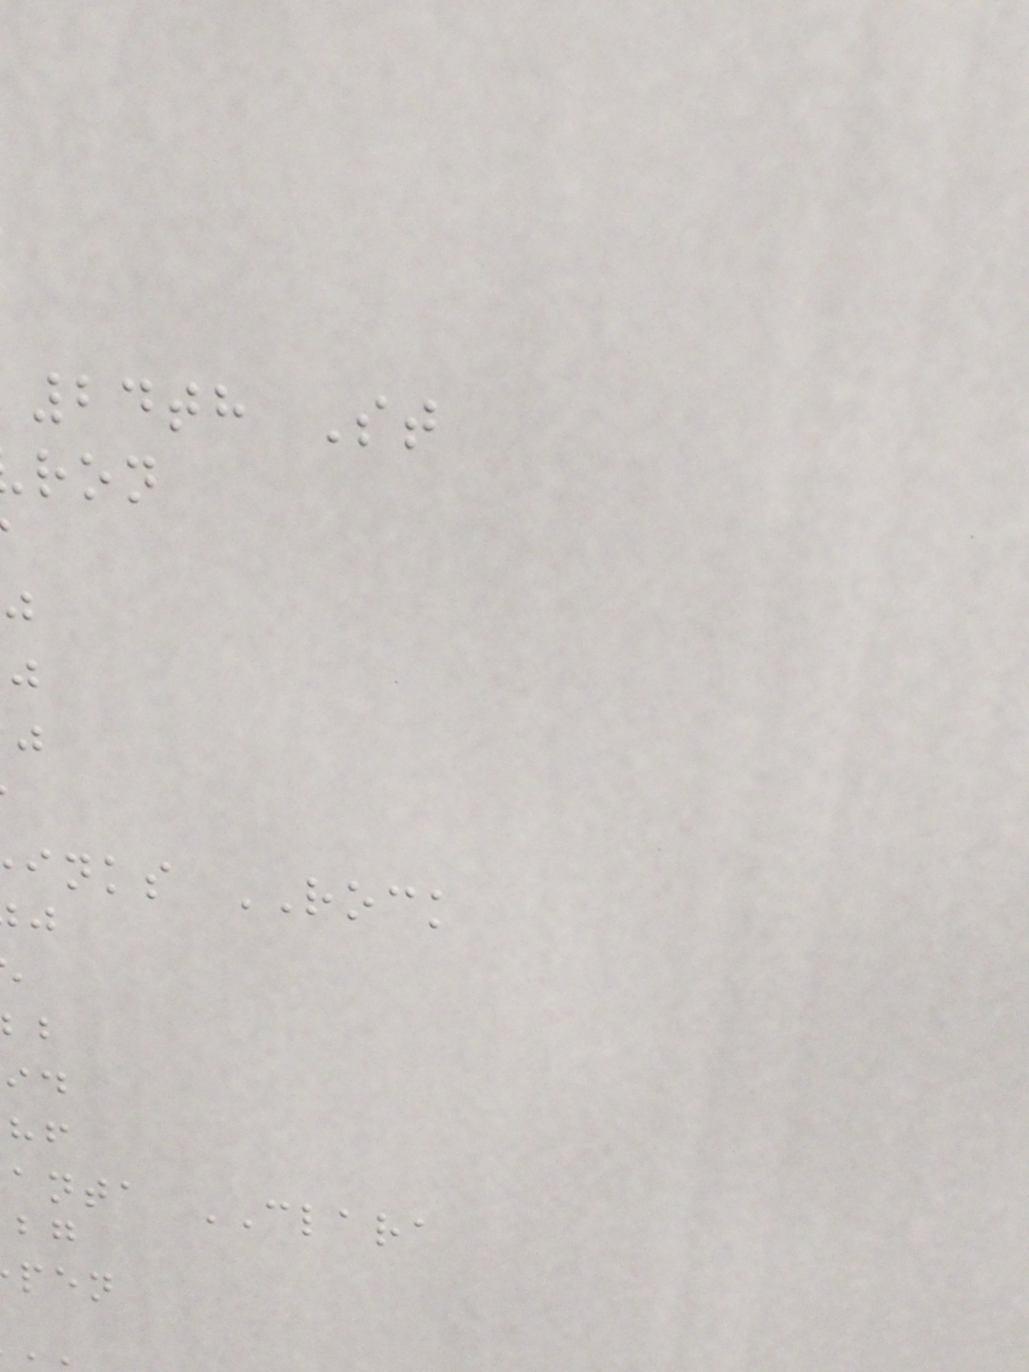24th St
inks ROCK
anta CLARA
